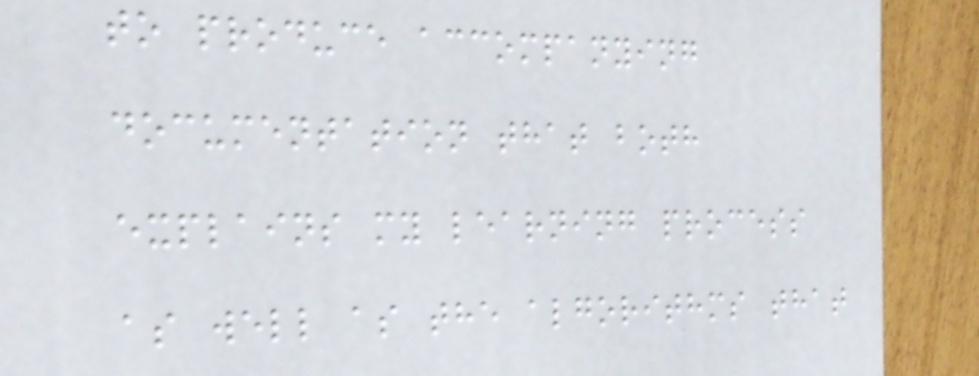to produce accompanying
documentation that both
explains my learning process
as well as the algorithms that
